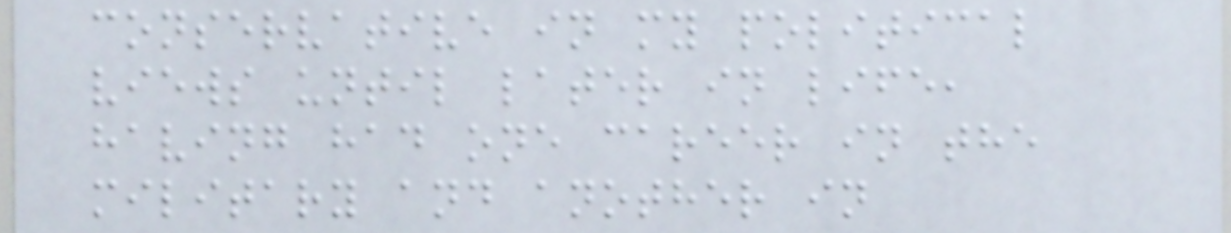conservative in my political
views until later in life,
having had one career in the
military and another in
